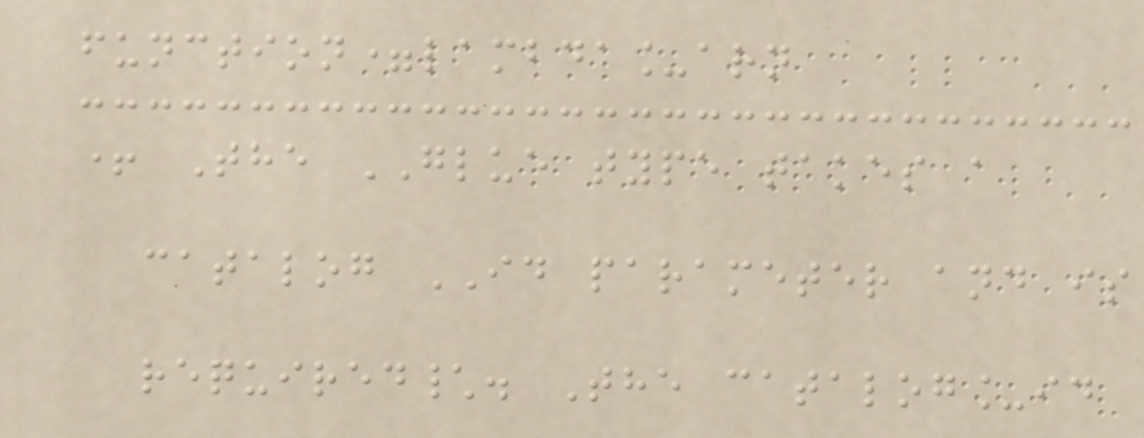function=lambda_arn
+ The GLUE type takes a
catalog ID parameter and is
required\. The catalog_id
